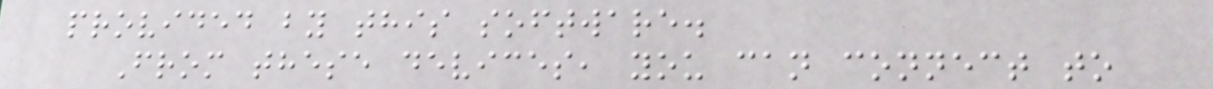provided by this software.
From these devices, you can connect to
